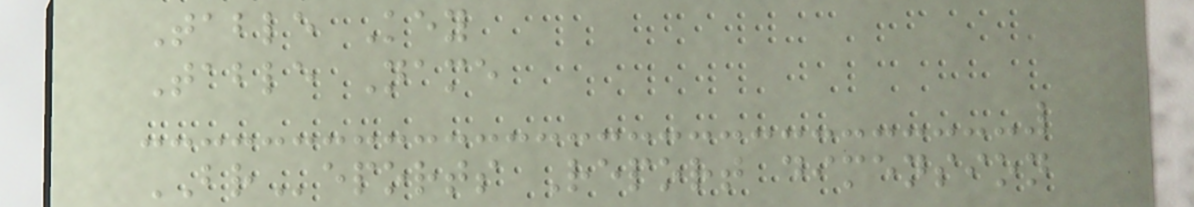Table Key
Table Name
BReports Report dimension
